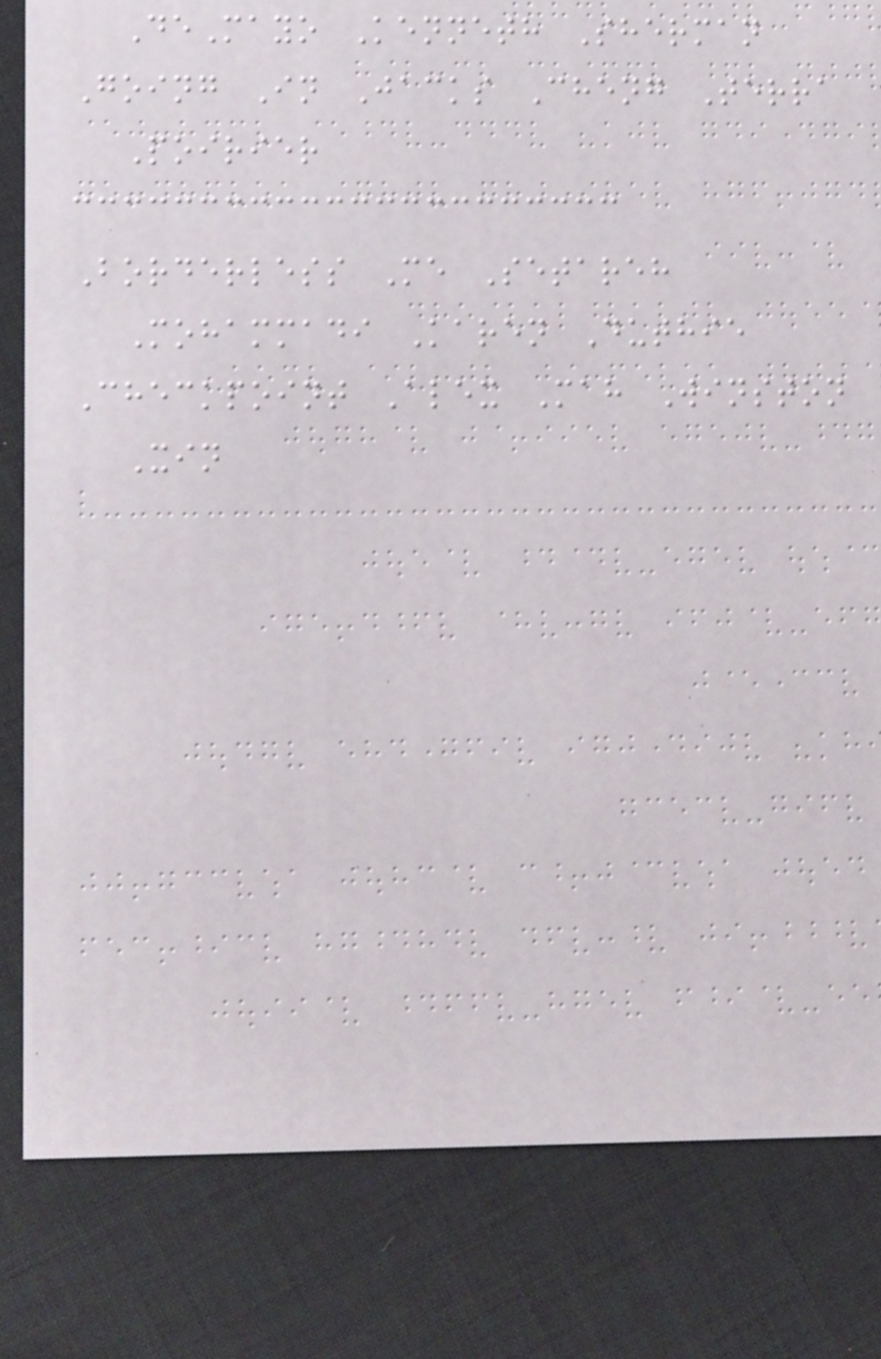DeMayo Kenneth Sherman
Going In Jacks Cheng Terra
Poirier
Borderless Me Setareh
Mohammadi Karen Duthie
Checkpoint Alex Mah Winston
Xin
